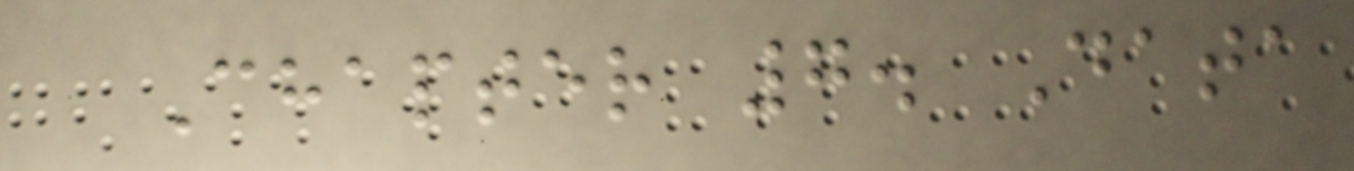Chapter 7. Data
